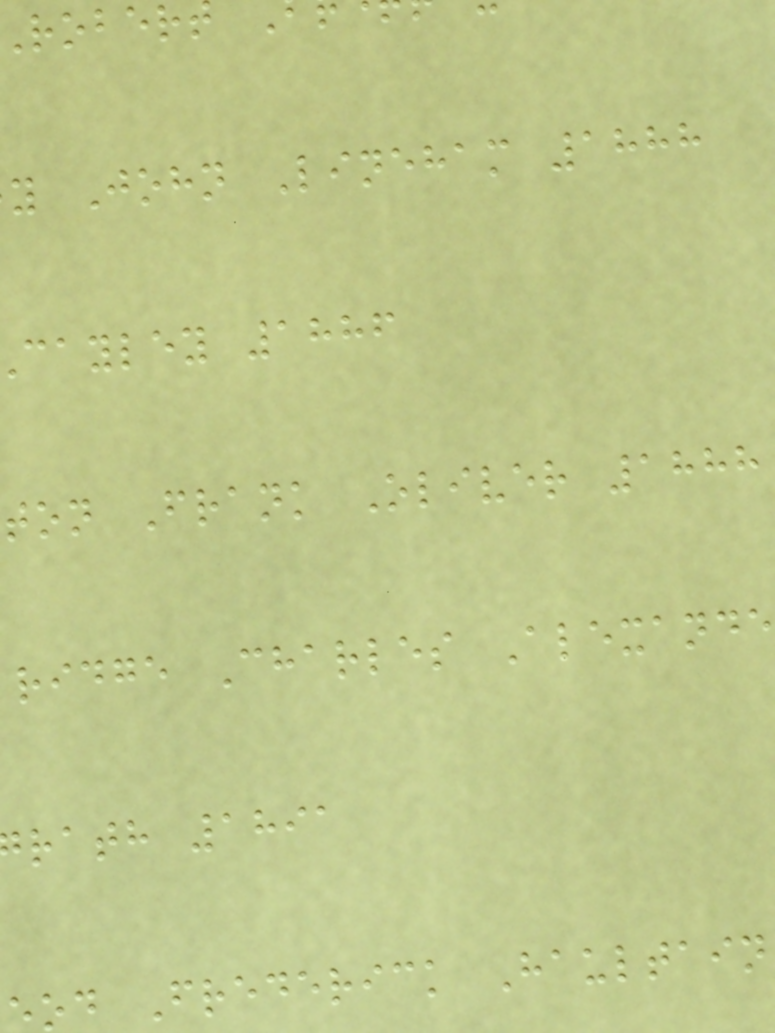y John Lineham 1888
cayley 1886
ton Frank Oliver 1888
ridge Charles Alexande
rath 1891
od Frederick Haultain
